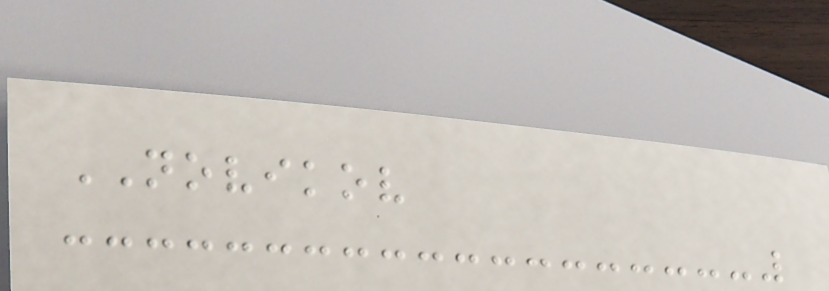NOVIKOV
